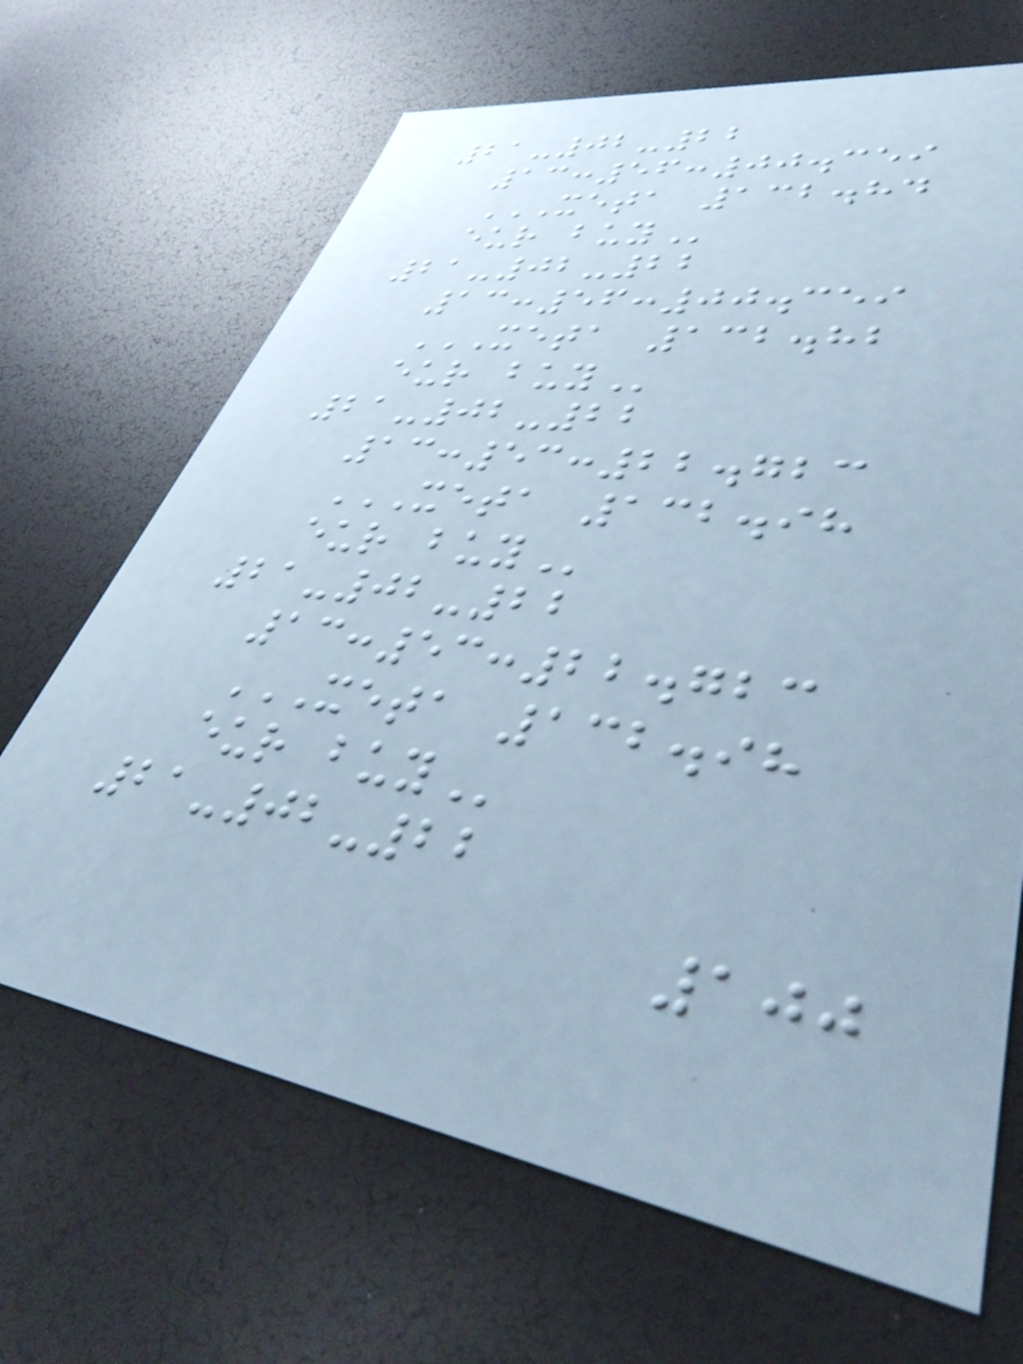21-02-22
13:56:00.359
XETA 132.84
EUR BUY
21-02-22
13:56:00.359
XETA 132.82
EUR BUY
21-02-22
13:53:22.723
XETA 132.98
EUR BUY
21-02-22
13:53:22.723
XETA 132.98
EUR BUY
21-02-22
100
